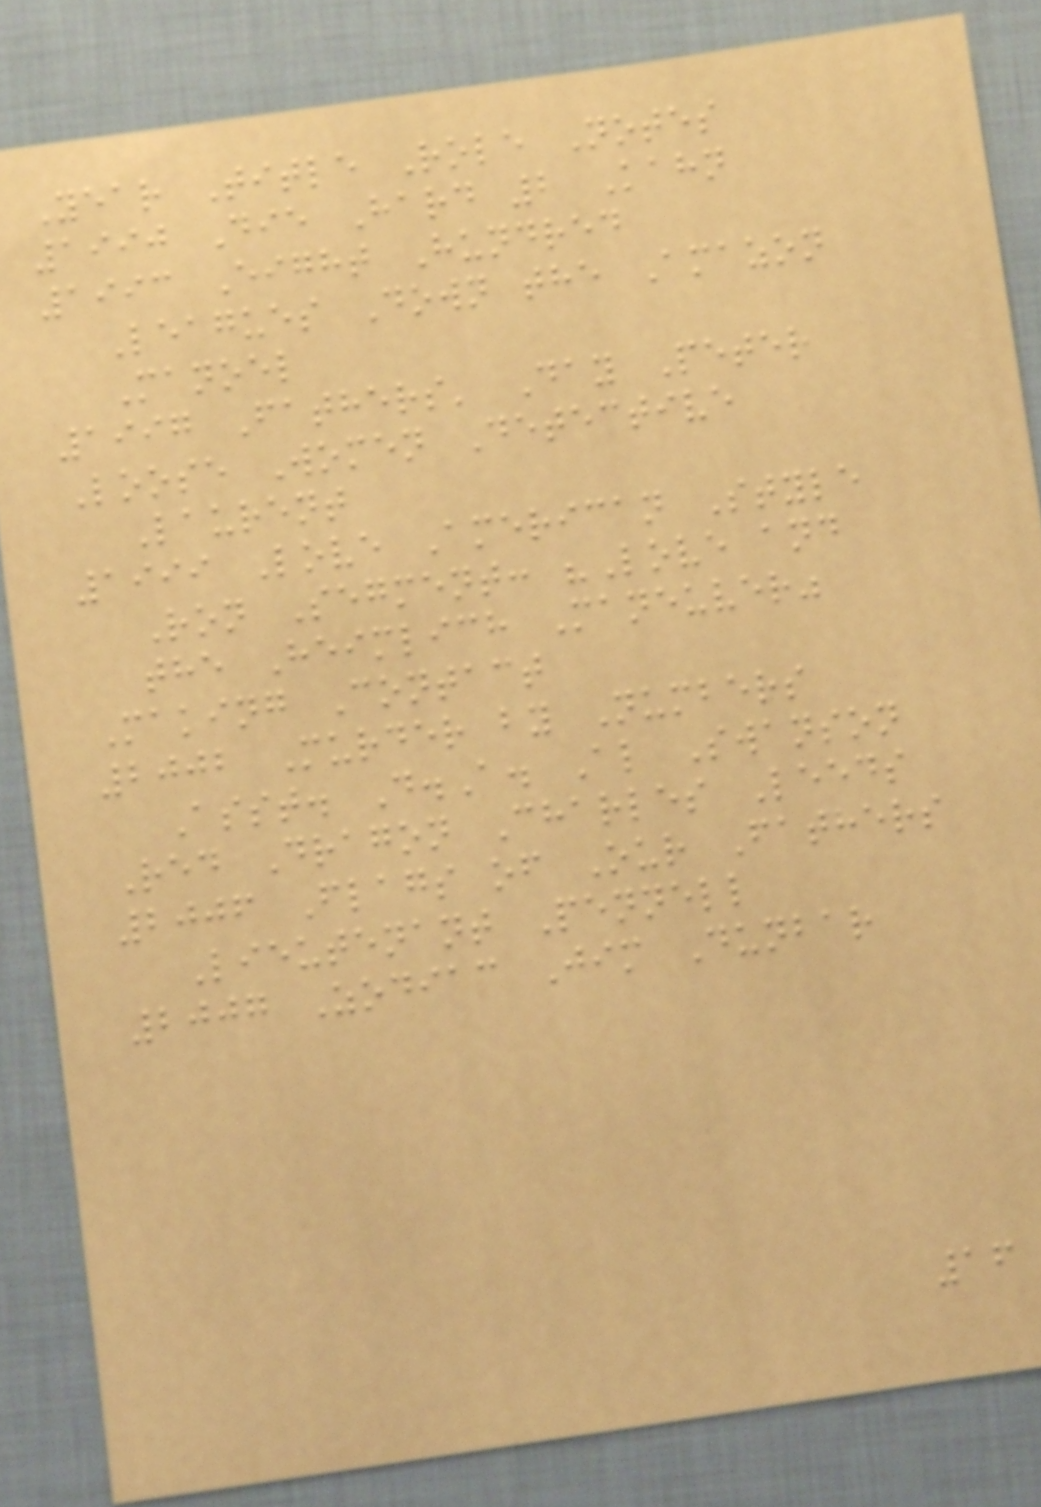Year Title Role Notes
1990 Die Hard 2 Kahn
1993 Eight Hundred
Leagues Down the Amazon
Manoel
1997 Fathers' Day Peter
Loose Women Detective
Laurent
1999 Love American Style
Ron Segment: "Love and
the Heimlich Maneuver"
Making Contact
2002 Murder by Numbers
Asst. D.A. Al Swanson
Red Dragon Charles Leeds
2006 Flags of Our Fathers
Lieutenant Pennell
2007 Zodiac Jim Dunbar
16
